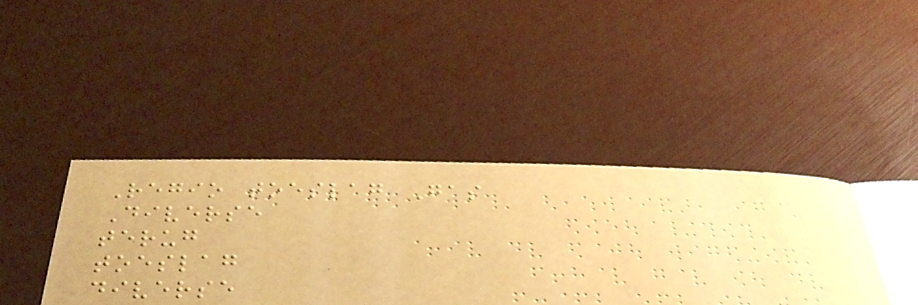Regio toeslag Gas
Diverse
terug
toeslag
diverse
